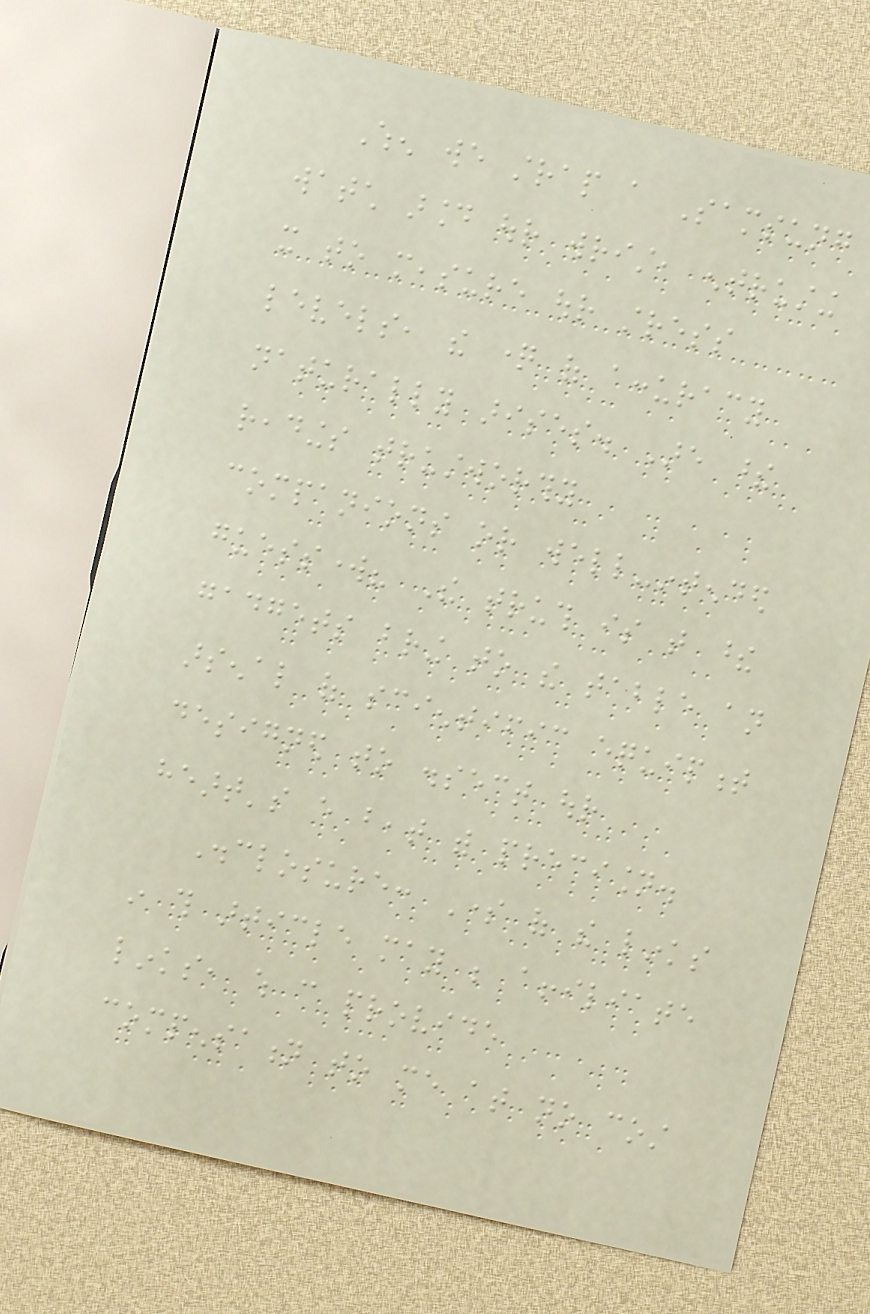When we strap a Samsung
watch around our wrist, entrusting
it to measure our stress
levels, the question of accuracy
naturally arises. Are these
readings trustworthy
companions or well-intended
guesswork? The truth is that these
gadgets bring to the table an
arsenal of scientific equipment
designed to dissect our
heart's every beat with precision.
Disclosure: Some of the links
in this article may be affiliate
links, which can provide
compensation to me at no cost
